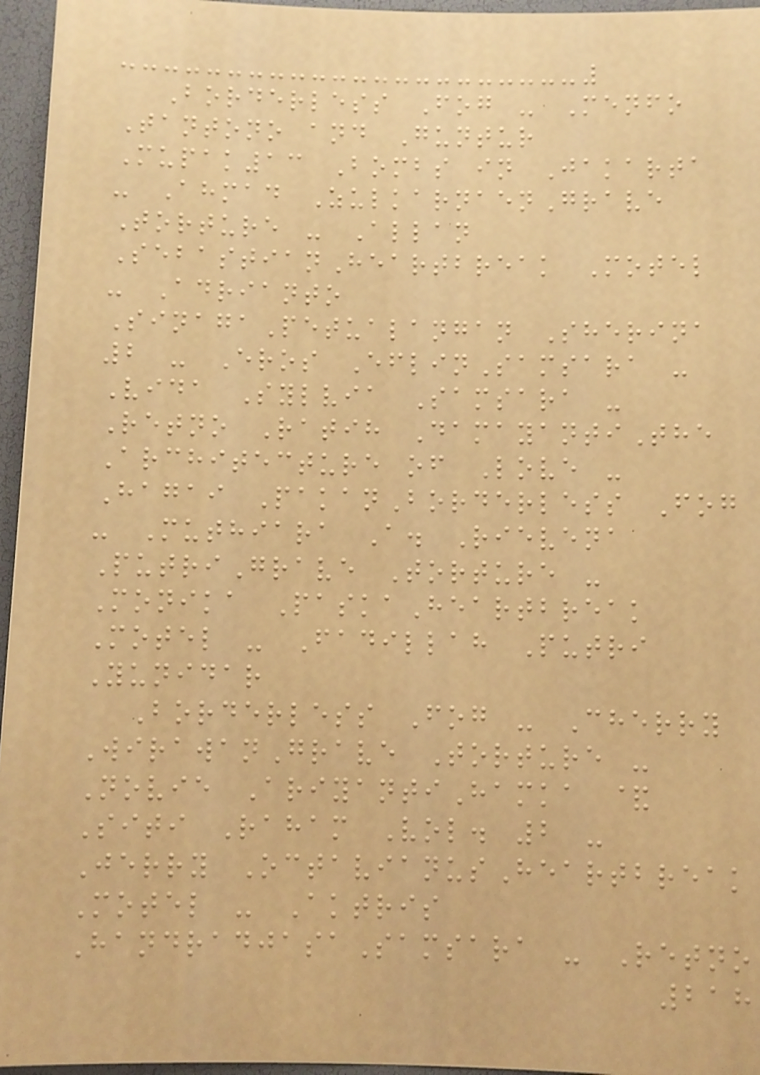Borderless Fog - Menfo
Tantono and Guntur
Mupak13 Bombs in Jakarta
- Ahmad ZulkarnaenGrave
Torture - Allan
SebastianHeartbreak Motel
- Adrianto
SinagaPetualangan Sherina
2 - Eros EflinSamsara -
Vida Sylvia Samsara -
Retno Ratih DamayantiThe
Architecture of Love -
Hagai PakanBorderless Fog
- Muthiara A. Rievena
PutriGrave Torture -
Monika PaskaHeartbreak
Motel - Fadillah Putri
Yunidar
Borderless Fog - Cherry
WirawanGrave Torture -
Novie AriyantiHamka &
Siti Raham Vol. 2 -
Jerry OctavianusHeartbreak
Motel - Aktris
HandradjasaSamsara - Retno
218
